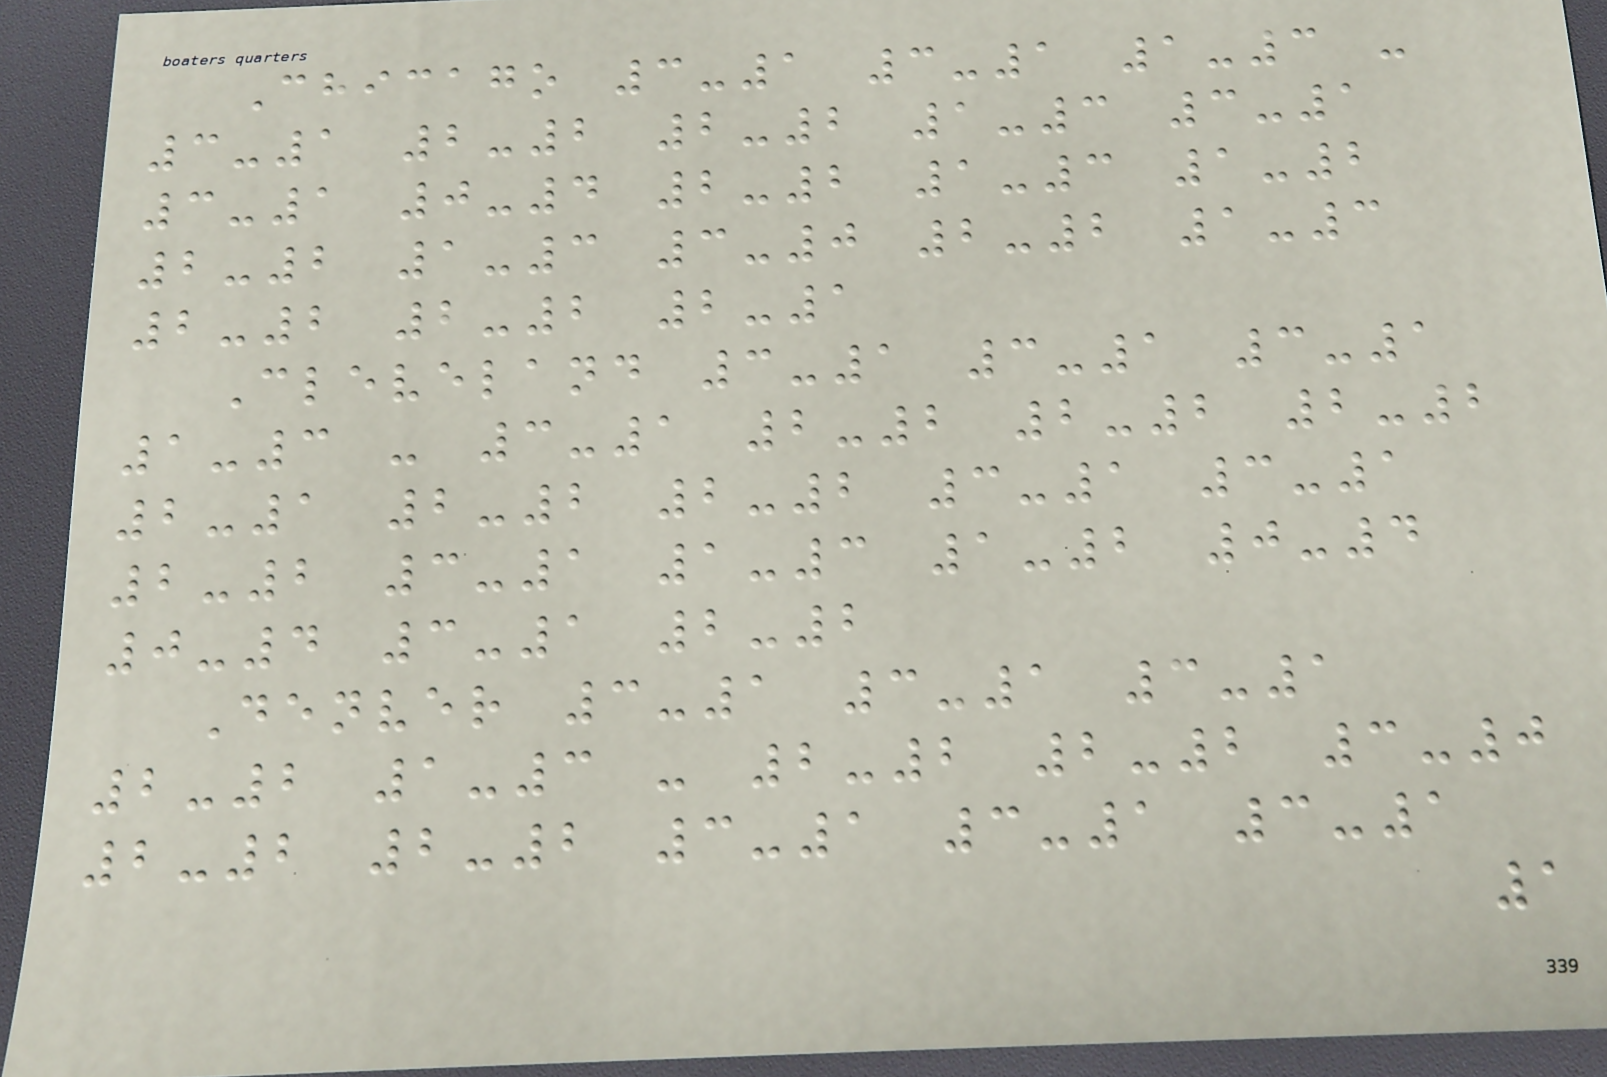Chicago 3-1 3-1 1-3 -
3-1 2-2 2-2 1-3 3-1
3-1 0-4 2-2 1-3 1-2
2-2 1-3 3-0 2-2 1-3
2-2 2-2 2-1
Cleveland 3-1 3-1 3-1
1-3 - 3-1 2-2 2-2 2-2
2-1 2-2 2-2 3-1 3-1
2-2 3-1 1-3 1-2 0-4
0-4 3-1 2-2
Denver 3-1 3-1 3-1
2-2 1-3 - 2-2 2-2 3-0
2-2 2-2 3-1 3-1 3-1
1
